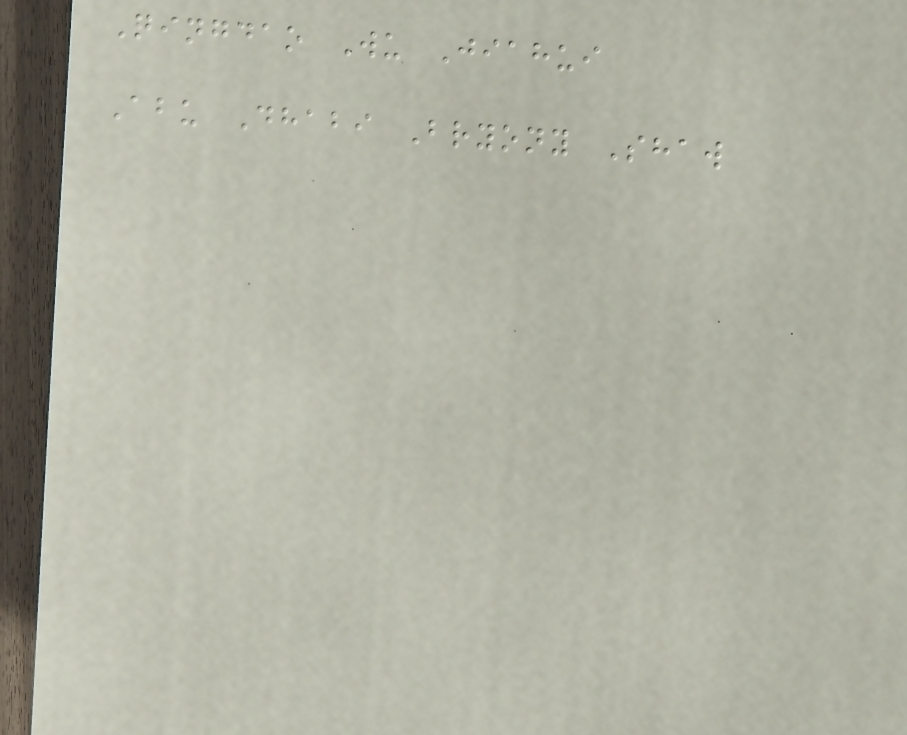Qingdao Wu Jiahui
Abu Dhabi Bryony Shaw
